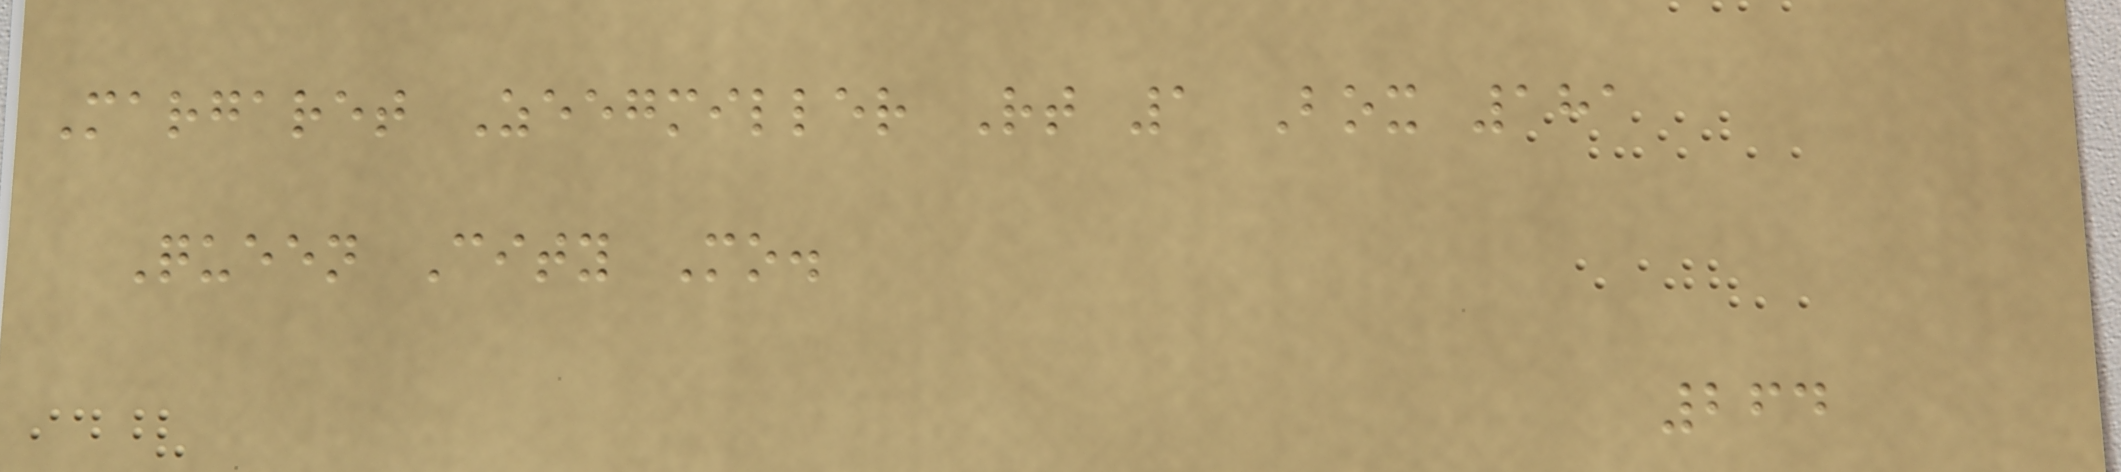Margaret Zeegmiller Rt 1 Box 181
Queen City Mo.
264
